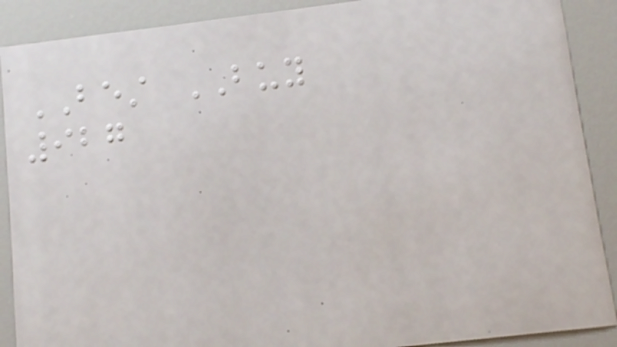BEST BUY
927
